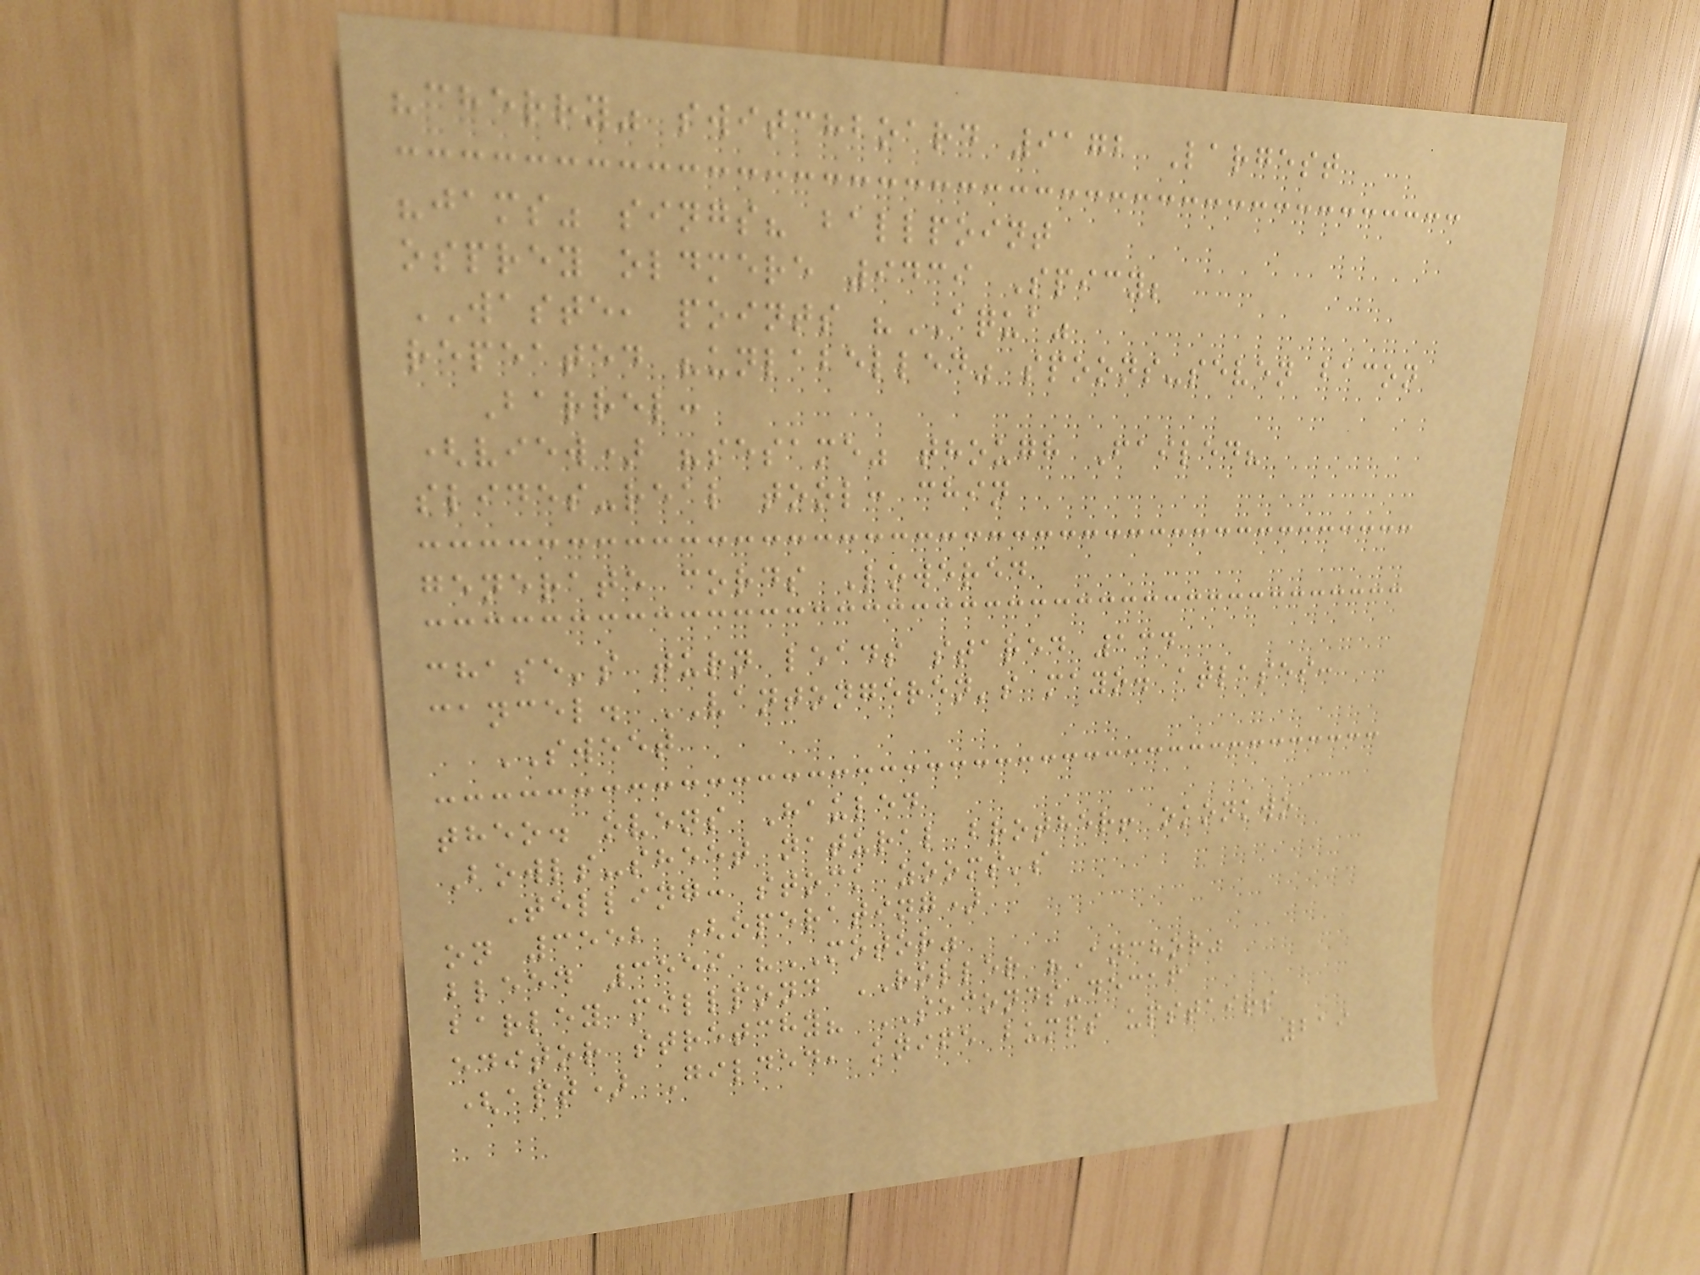"cherry" switchboard 9172 Largest
"jams" sings? ballpoint
osprey oldmere 9439 Spicy;
WASTE, points "AQUA"
repeated "unlabelled" spoons-seven bacon
Barrel:
(view) "sesame" though Failed?
slides-real tool: chin
generate cords Lowered
chase's turn leads stared 134
cancel. VANTONGEREN's mayo. atlases:
SWEET
theo. ovens Hauled
Bowls-sheet natural brother! okonkwo
Telling: stock zooms's
on 3552 (operating)
bleed 3559 "MOTOR"
barley millpond ROLLER "Anchor"
editor stretchy? SECONDS-decaf
(apt) Gilded, knife bumps upstairs
219
